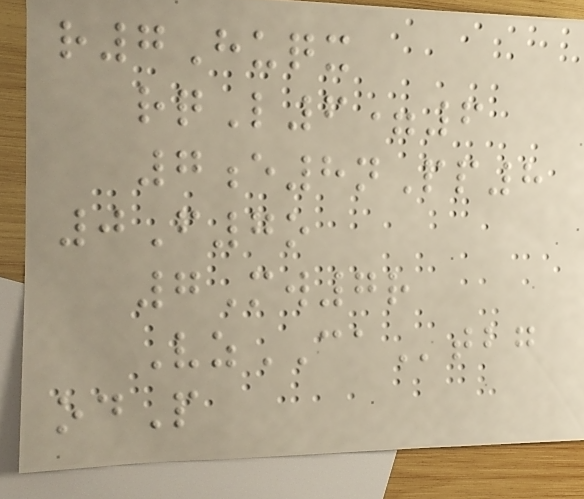r7Huqx
rqL6=6
7e8nPp8
0F7o
7Mw7r
VzCAtbg
odP
